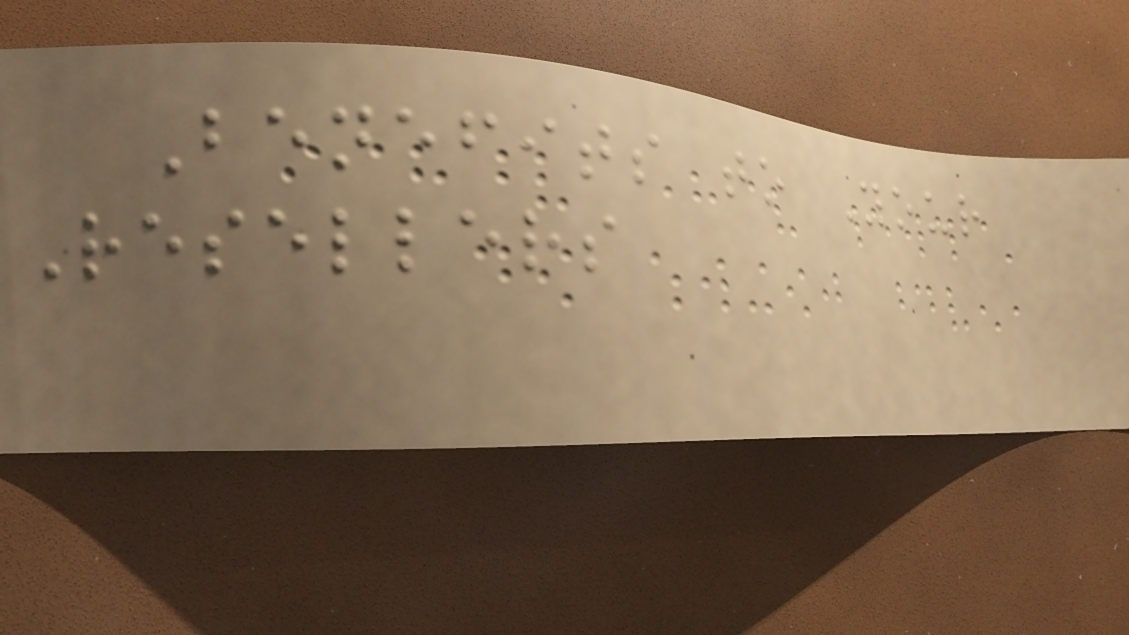Benefits to Your
Resellers
